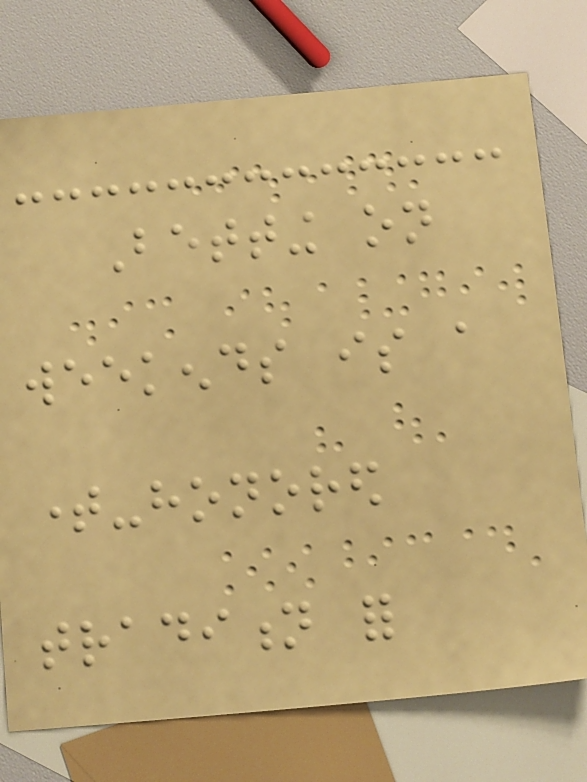Betting on
weekends is a
time-honored
tradition for
